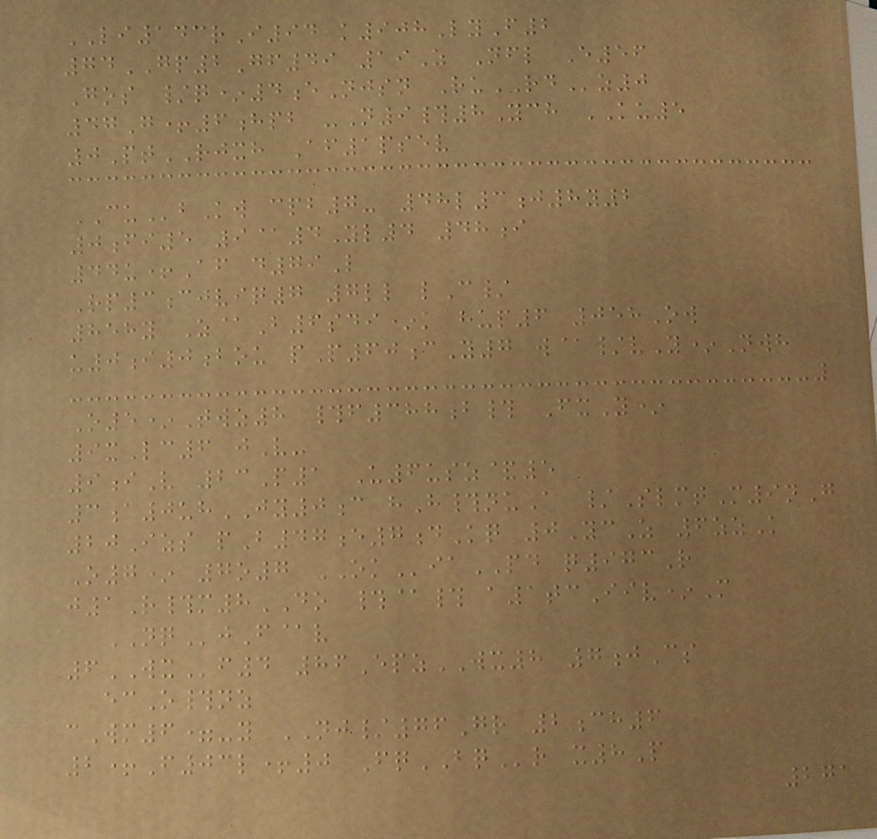LI143rI94 k908LyF2
74GP2Gf49 19Z Nfl E56
Gos /q*4eNjsn RuRDz0
47G+6hpb -N9#8Ych KU5
0PtRJXH Af1psev
CUbKw cpb7- 48l3j8y2
0fi5 9@4Yl4 48i
44u+Af d79L
Rp3cjviq7 7ll lC/
858y Z@B6sdi*k hup6 058Ow
u0i0bou pP60cY7 w@/vY*Nwh
O5*Twz8 #f388b# FxY*
9xLc6 jV-
9iV 23P1 U6usz&5
3a0uhJY0c hH#nuA /SlmtM9nG
20Izs pB47e7dKq 0YcZ 6zzK
O7* 7o7 OKiaPD q973R
j1R#m8DO #@# a1tcIiv*M
NQjF@v
6WXf4 86EpzWX8 7jCs
ecO#nz
cWm6=-y NJ/76Gr 2ch6
2+F03l+0 FqBQr x8P
271
